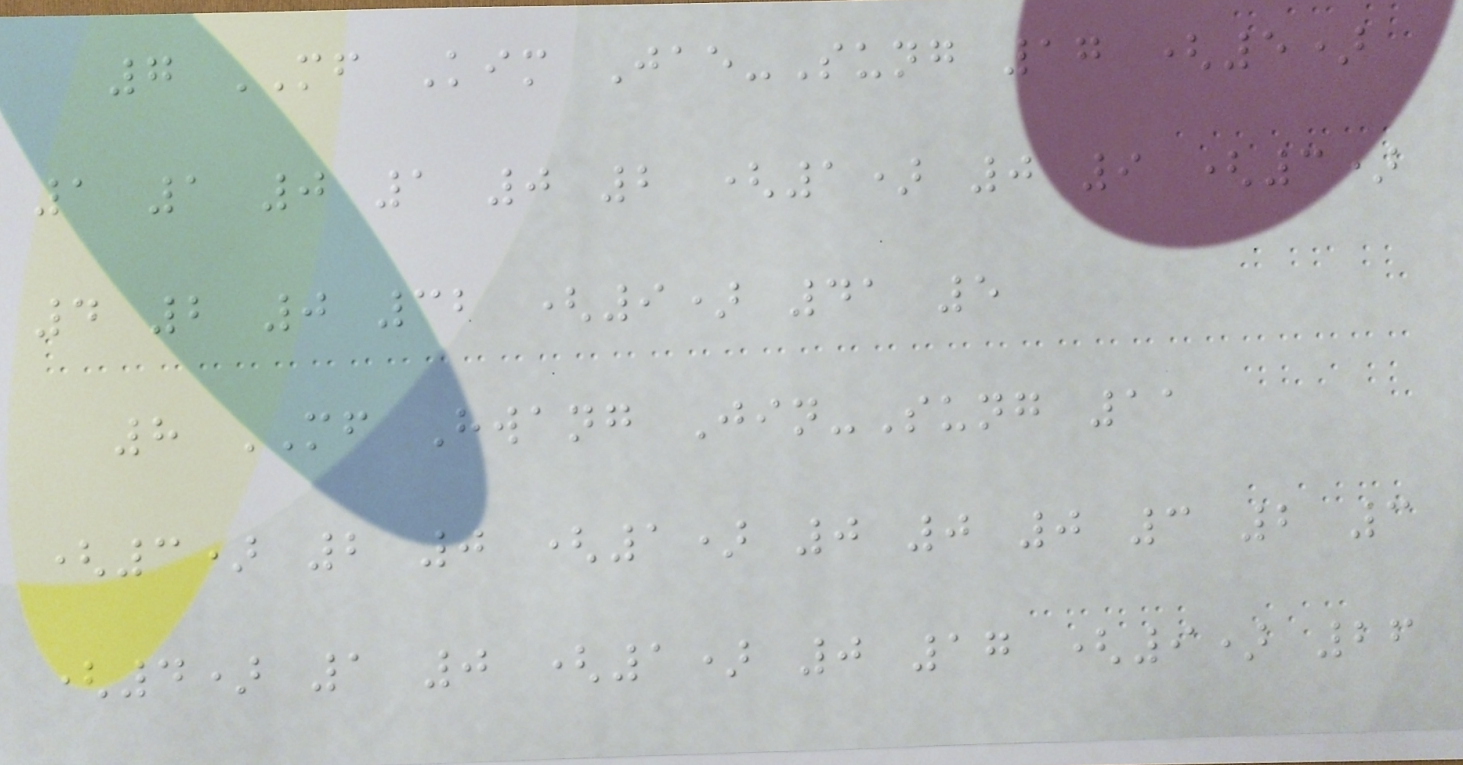7 MF Kim Jae-Sung 17 (5)
1 1 0 1 0 2 (1) 0 9 (3)
4 2 0 32 (9) 41 5
8 MF Hwang Jin-Sung 11
(3) 2 0 (1) 0 0 0 3 2 3
(4) 1 0 (1) 0 17 (9) 26
